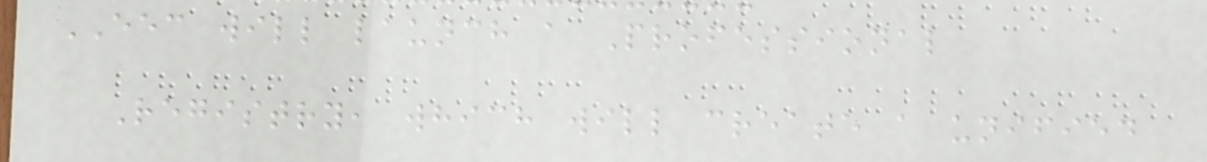EEC will launch a Professional
Registry, which will create a unified
